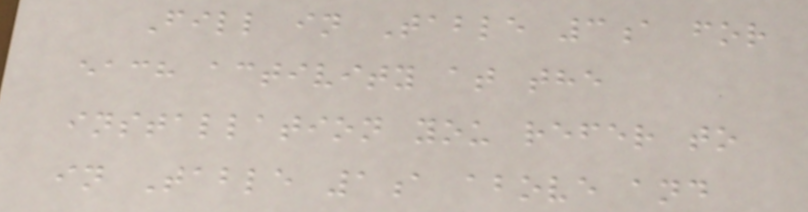Fill in Table 3a for
each activity at the
installation you refer to
in Table 1a above and
